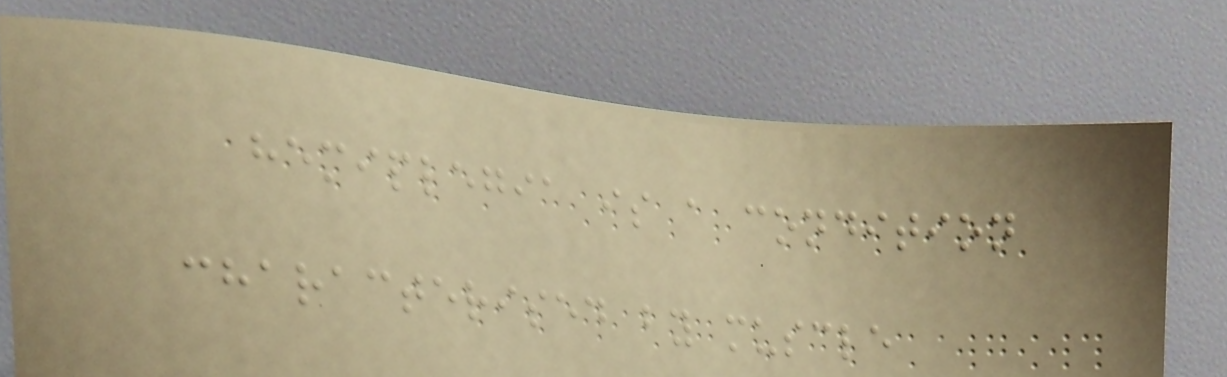hemiplegia is a condition
characterised by muscle
